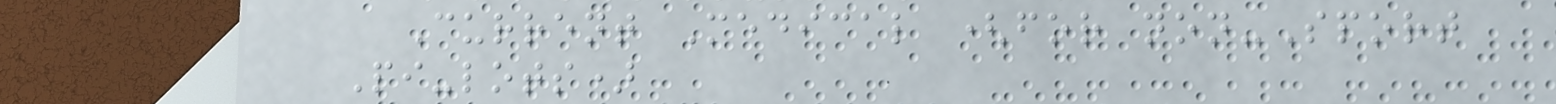Current Medical (for non-Sport
Pi-lots)
